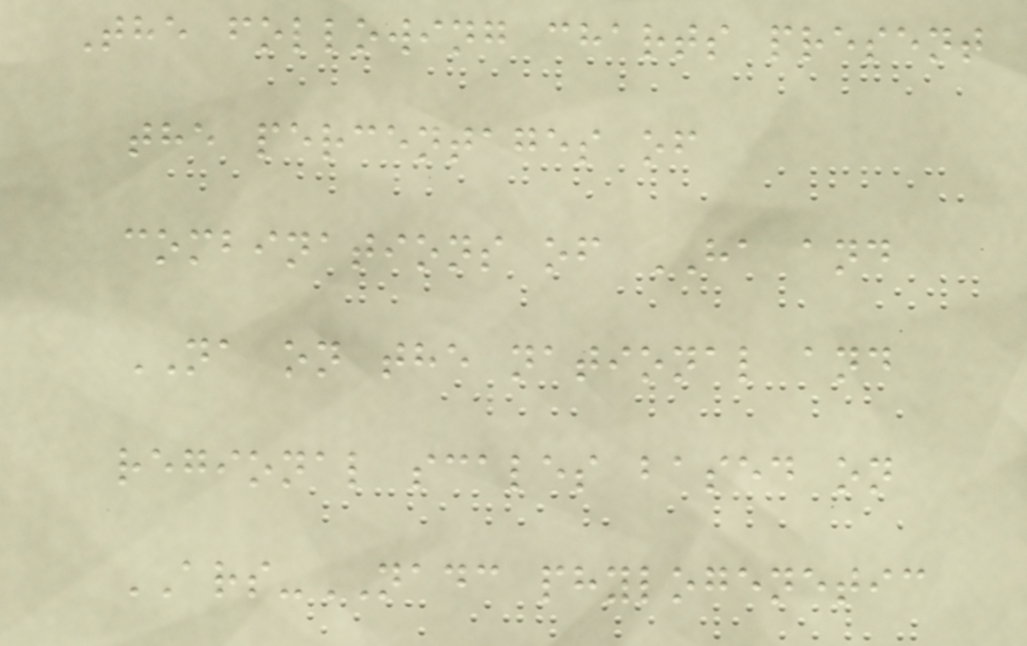The following charts present
the percentages of
combinations of HA and
NA on the national and
regional scales based on
ARS-NADC phylogenetic
